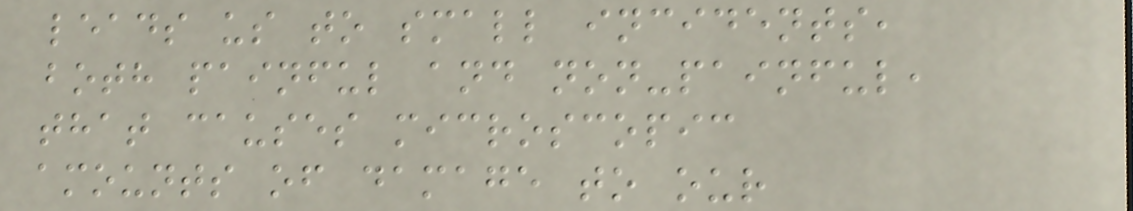leads us to small incidents,
both painful and non-painful,
that causes microscopic
amounts of damage to our
